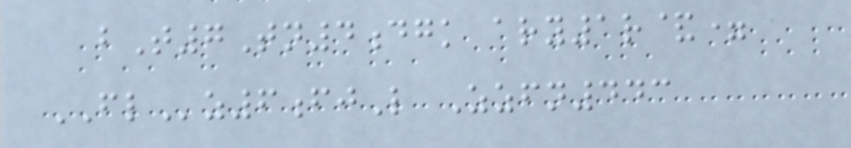bT7Tn4dgk ary1r&=
FLz6fjL Zzfn443
